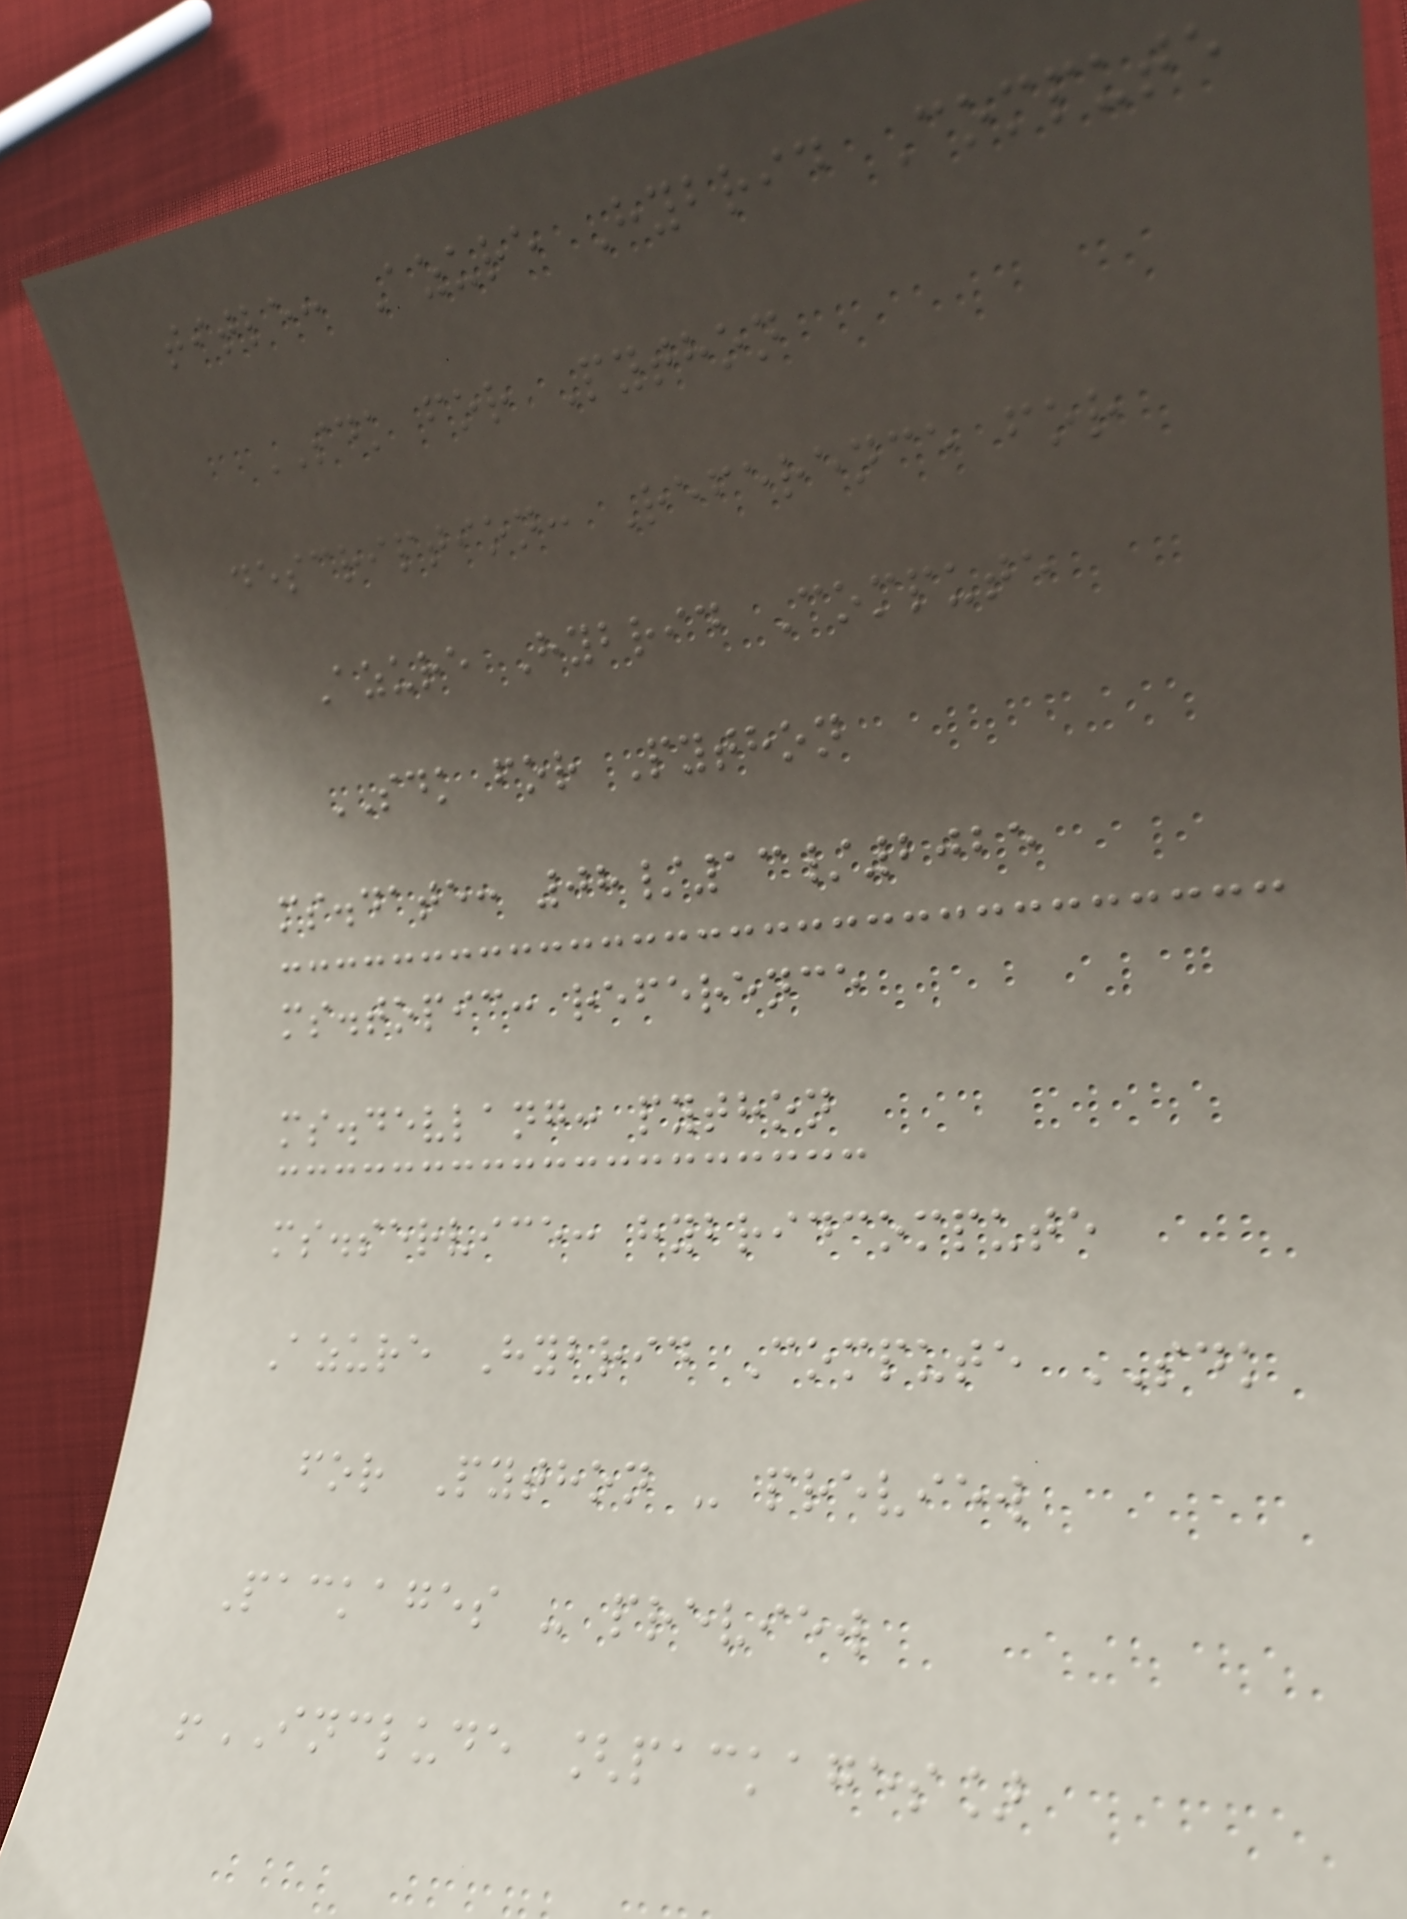title: Azure Hybrid Compute
SDK for Python
description: Reference for
Azure Hybrid Compute
SDK for Python
ms.date: 08/13/2025
ms.topic: reference
ms.devlang: python
ms.service: hybridcompute
Azure Hybrid Compute SDK
for Python - preview
Packages - preview
!INCLUDE [packages]
